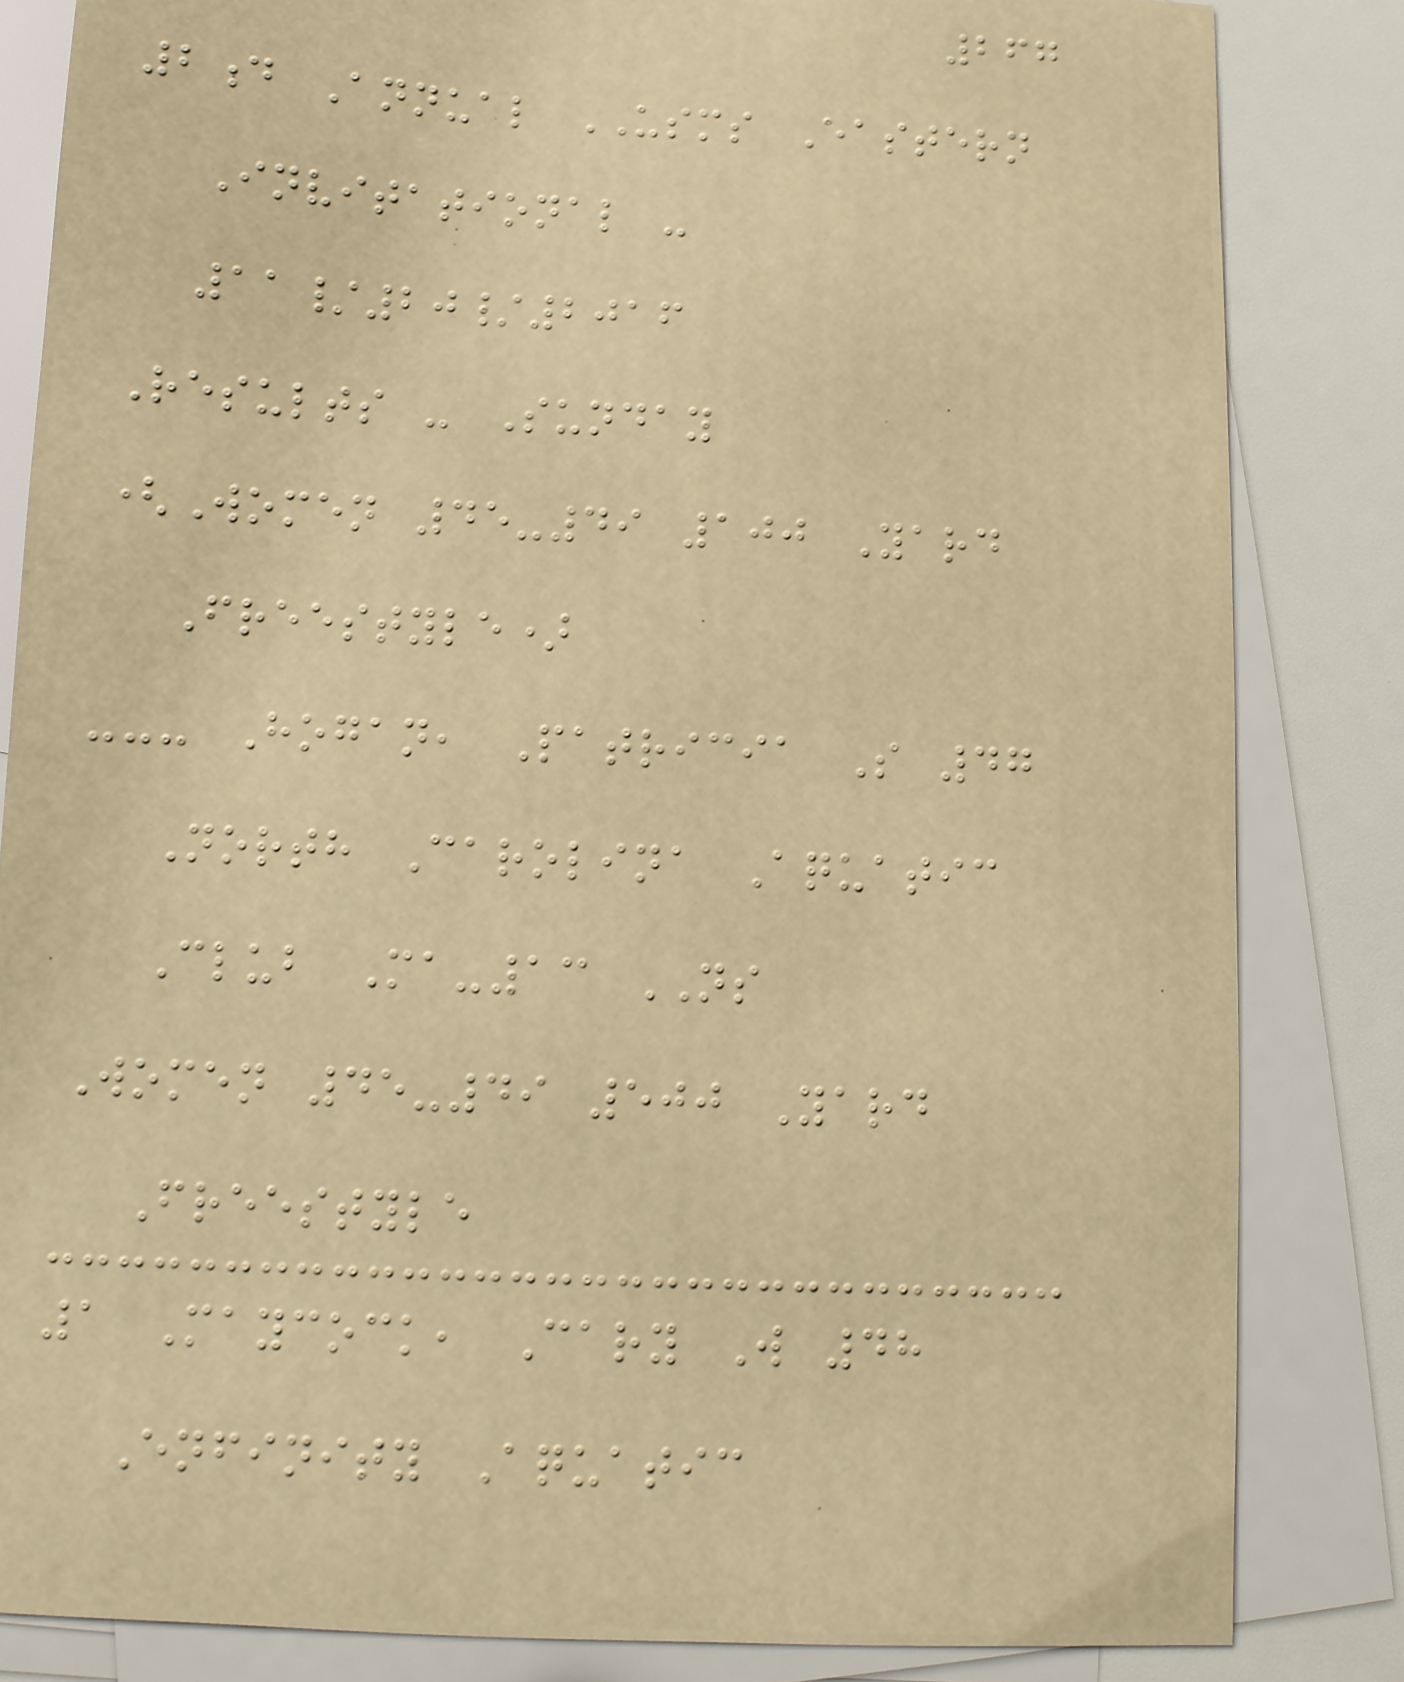267
2d Annual USMS Eastern
Invitational -
11/20/2016
Results - Sunday
(Women 45-49 100 Yard
Freestyle)
--- Hogan, Patricia S 47
North Carolina Aquatic
Club Ma-13 NS
Women 45-49 500 Yard
Freestyle
1 Maycock, Cary W 48
Enfinity Aquatic
